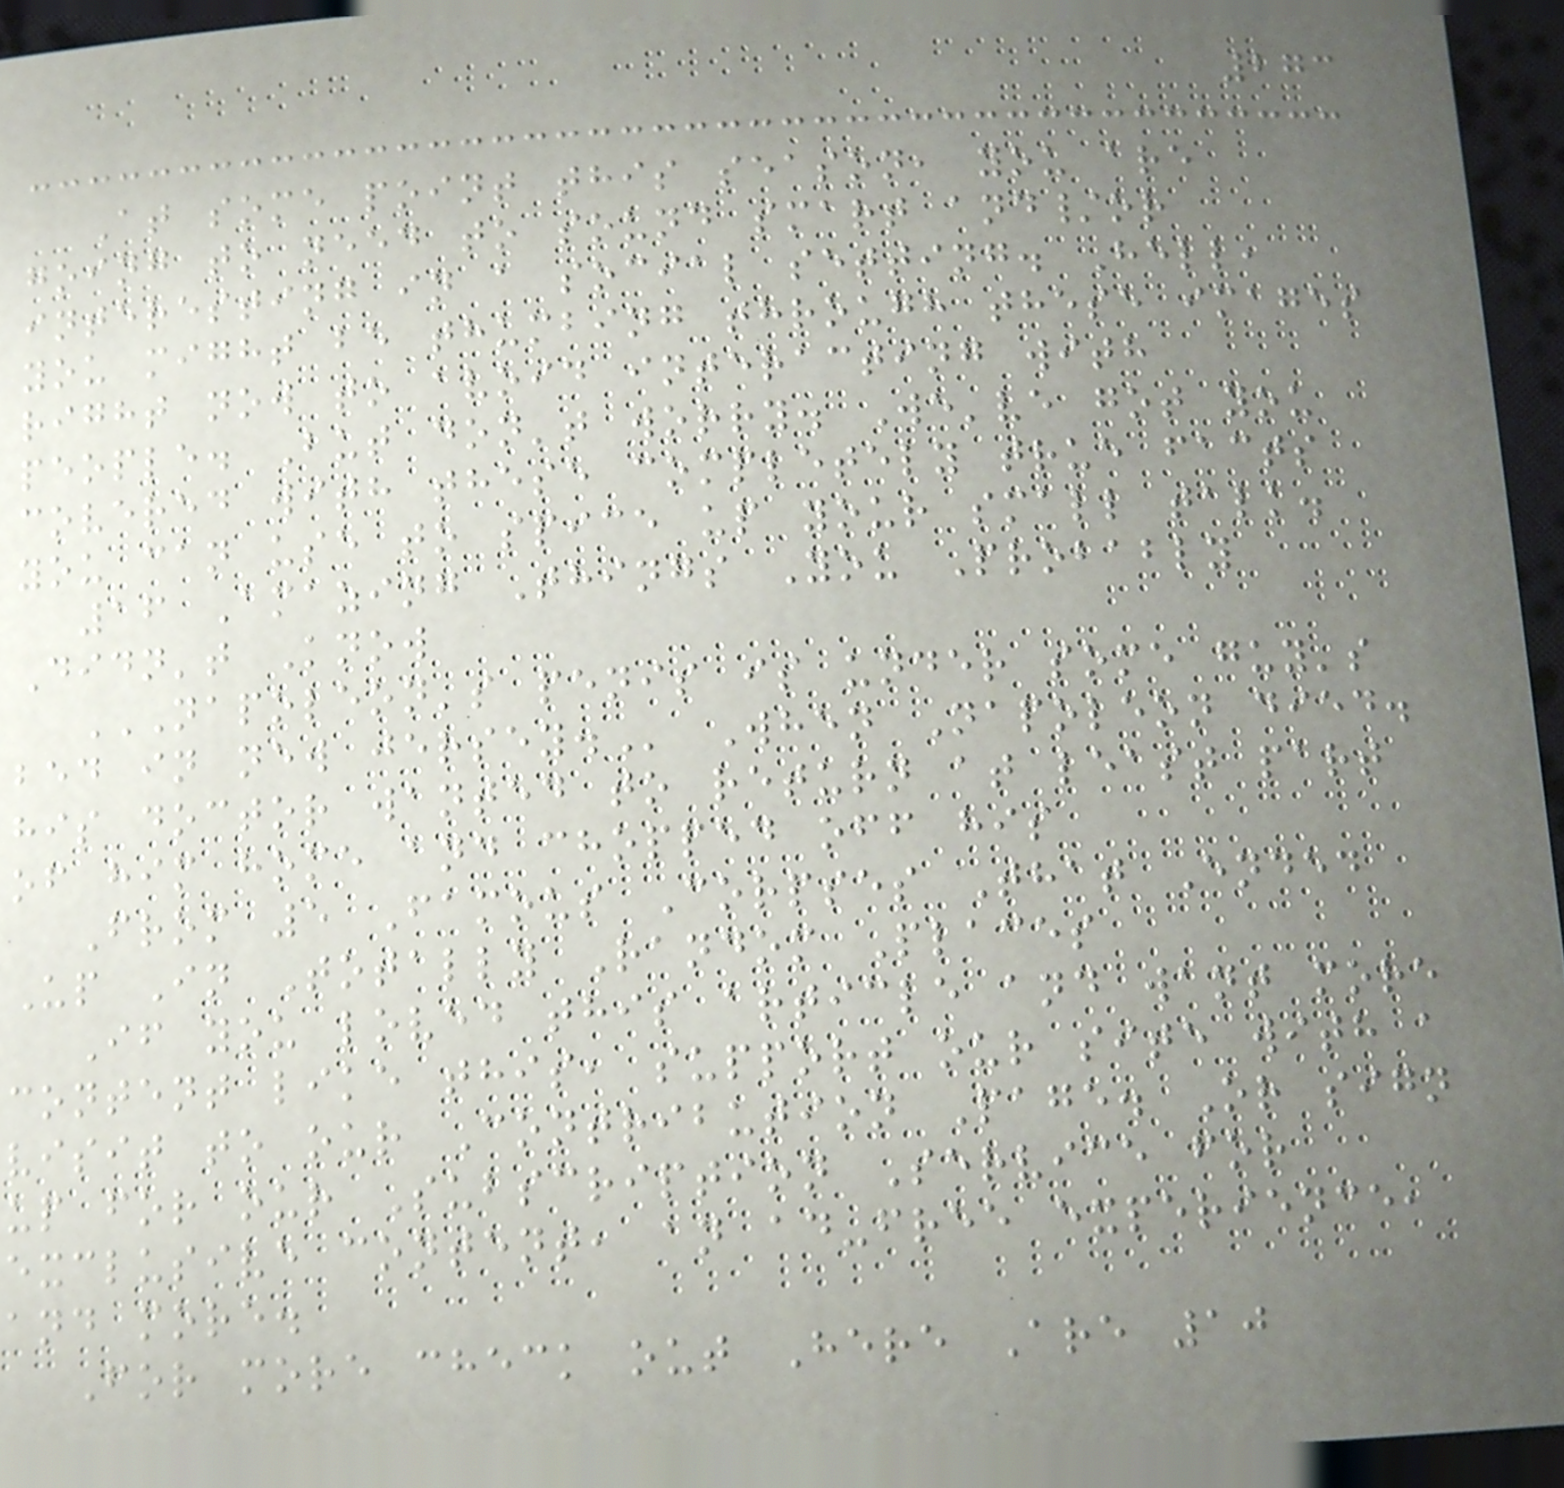273
At some point this season, you are
going to need to sound smart and/or
interesting in a social setting. Hell,
you might be thumbing through these images
right now to avoid interacting with
people. But don't worry. We've got you
covered with these completely true facts
you can use to spice up your small talk.
16 Amazing Things You Probably
Didn't Know
NAPOLEON'S PENIS IS UNDER SOME GUY'S
BED IN NEW JERSEY. When Napoleon died.
his doctor wanted to return at least part
of him home and chopped off his
From 5 Famous Corpses That Ended
Up In Totally Random Places
If you loved this article and want more
content like this, support our site with a
visit to our Contribution Page. Or sign
up for our Subscription Service for
exclusive content, an ad-free experience,
and more.
For more check out Here Are 10
